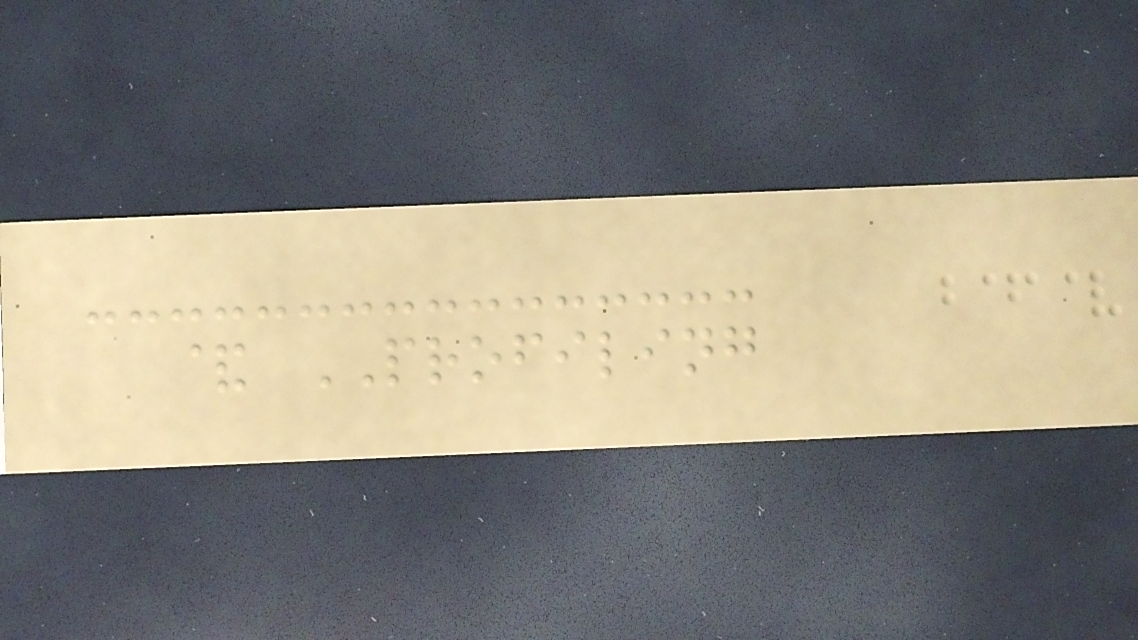& PROFILING
